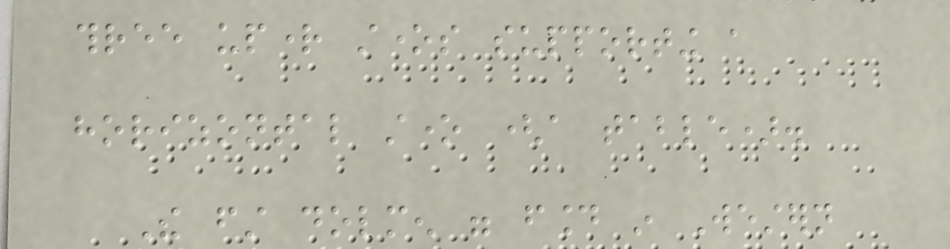three upright stones supporting a
horizontal stone (a table).
The first dolmen were found in Western
